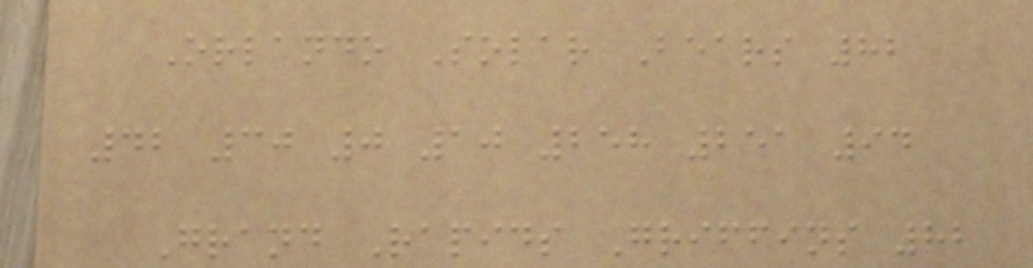Orlando Solar Bears 82
42 30 0 10 258 251 94
Grand Rapids Griffins 82
